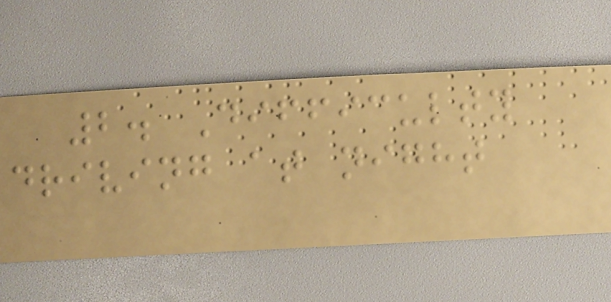2. Difficulty
driving at night
